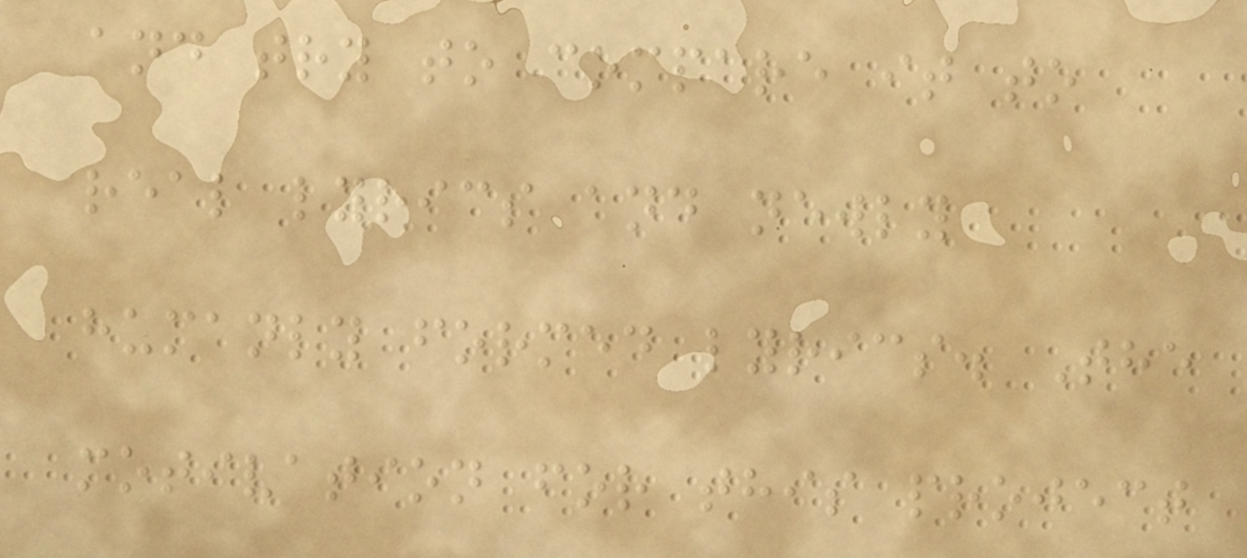and try to compare it to
real lyrics and newly
humanly formed lyrics. The
motivation for this project
